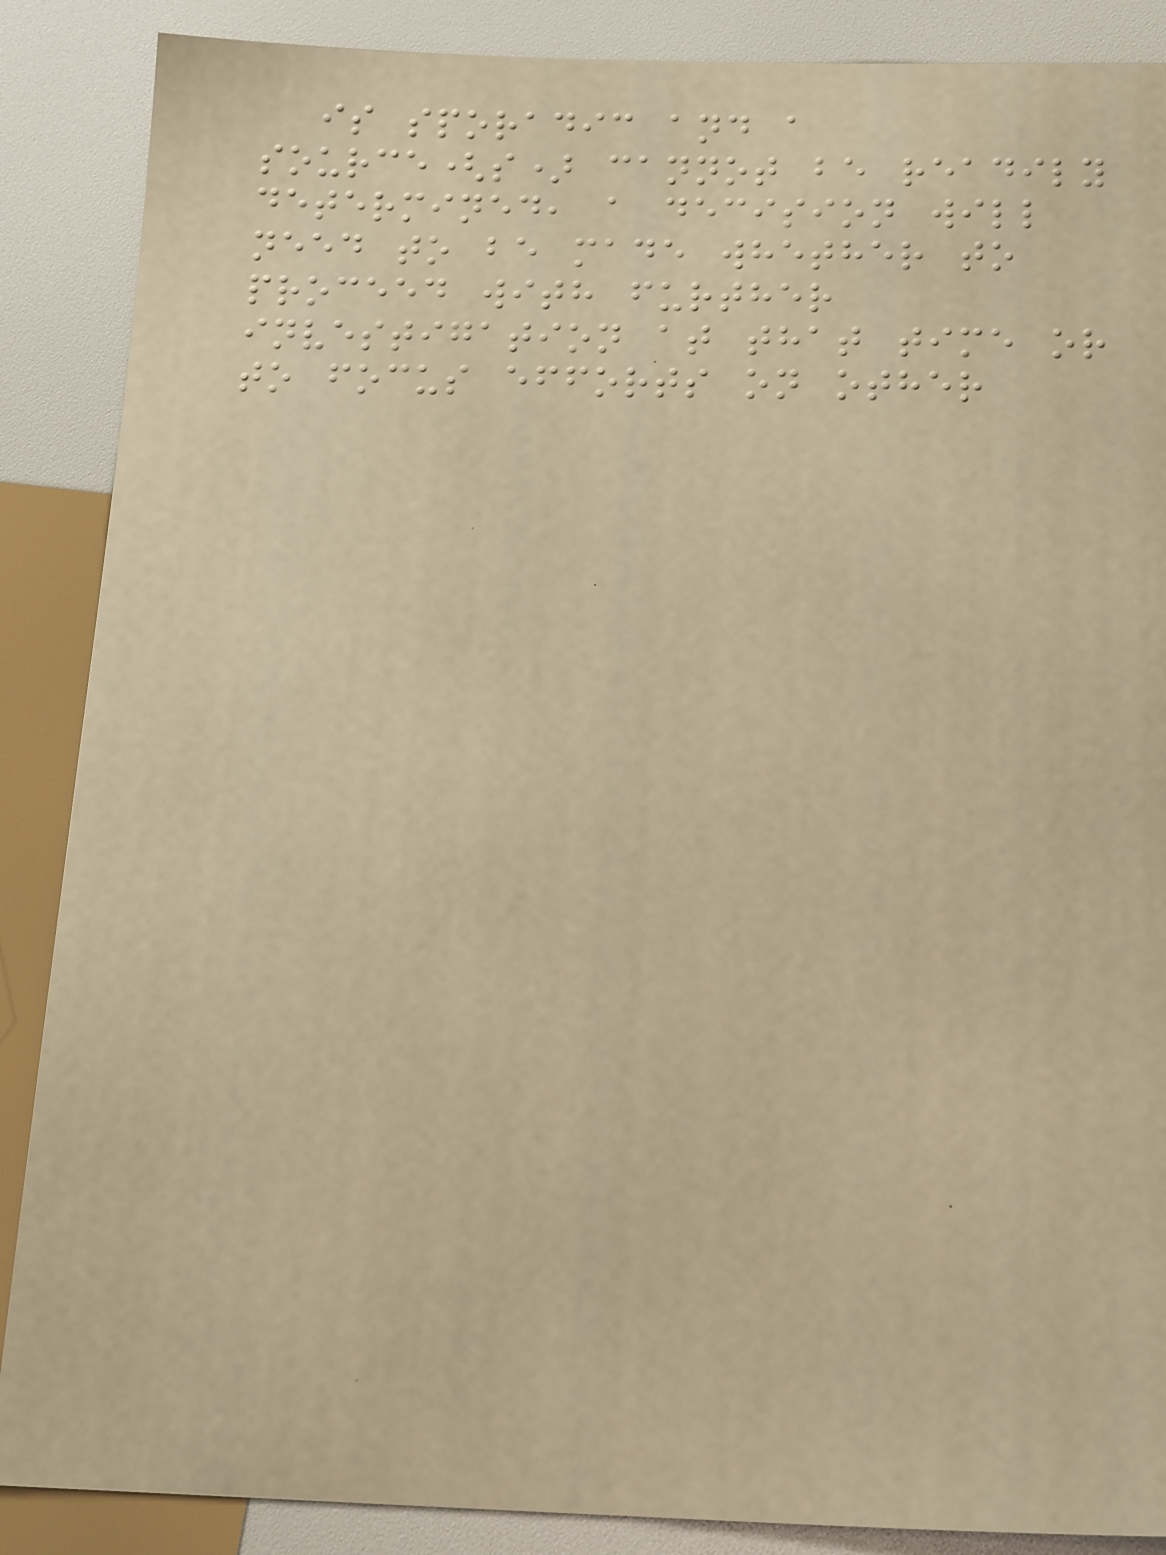is sporadic and a
source(s) cannot be readily
determined, a decision will
need to be made whether to
proceed with further
investigation at that time or
to focus efforts on other
